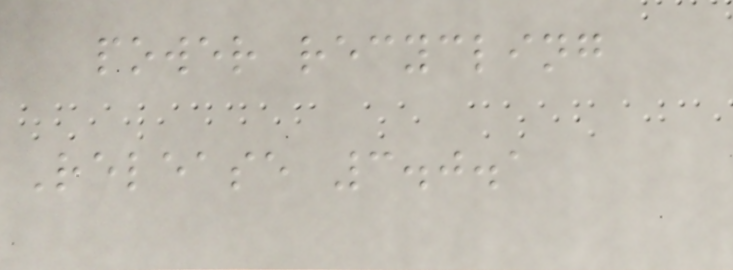power recycling
Release 3.0.1
